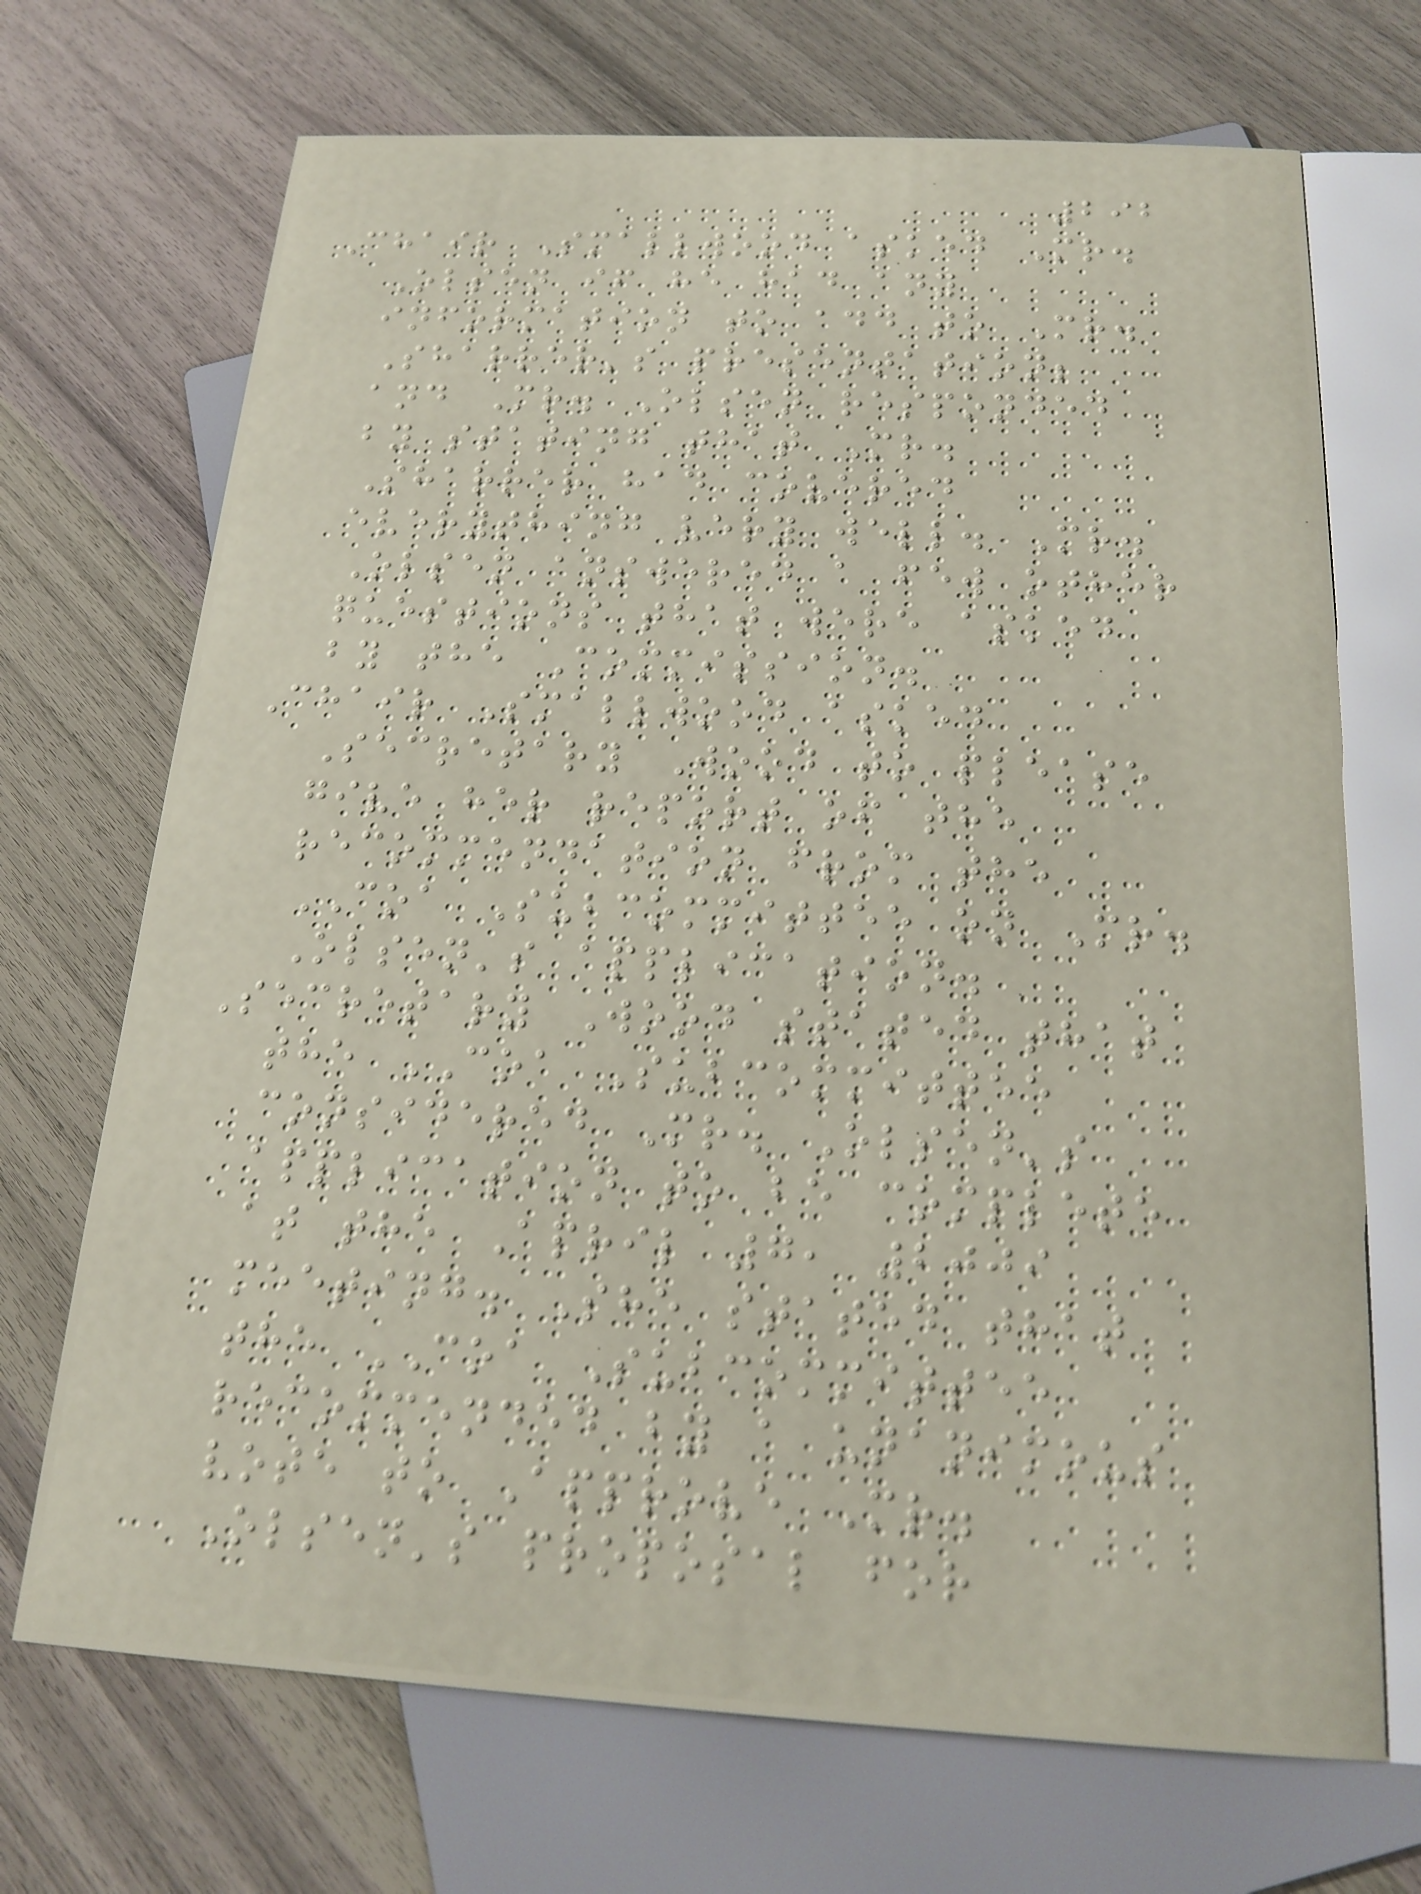292
Chair Smallwood asked Mr.
Olsen if he had any
information to add to Mr.
Sharrer's presentation;
and Mr. Olsen responded
by stating that Mr.
Sharrer had covered
everything very well. Mr.
Olsen answered a few other
questions that were asked
by the Commission.
Chair Smallwood asked
Secretary Wood to please
give her report of the
recommendation from the
COA Subcommittee on Mr.
Olsen's application.
Secretary Wood stated that
the COA Subcommittee
considered Mr. Olsen's
application to be complete
at the April 7, 2009
meeting. She stated that
the COA Subcommittee
recommended by a unanimous
vote to Approve Mr.
Olsen's proposal for
